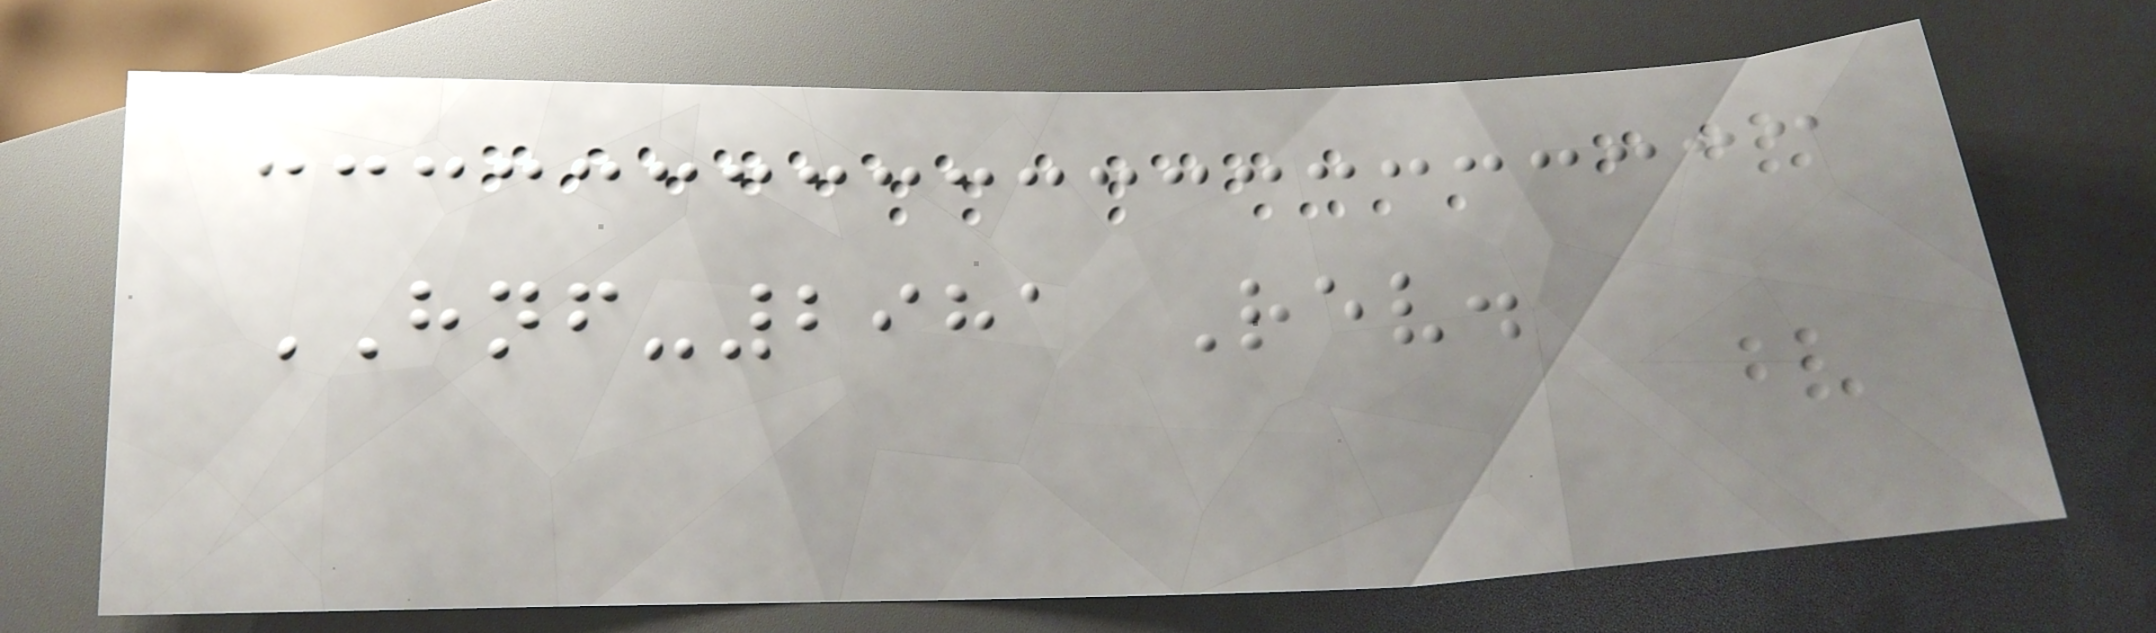HNF-2981 Rev.
